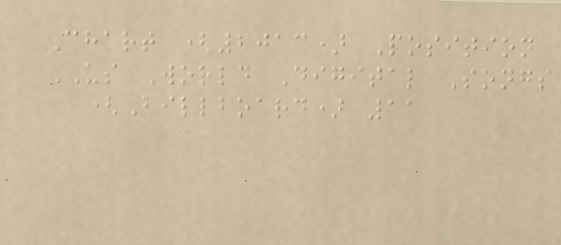Chart (2013) Position
US World Digital Songs
(Billboard) 11
